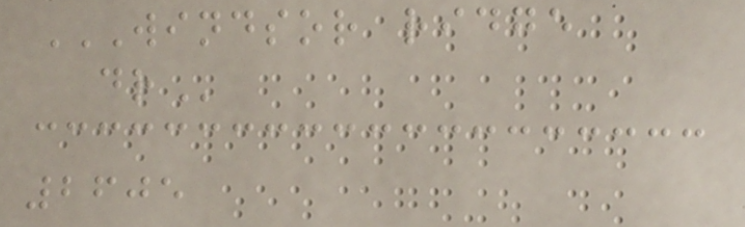WINDSOR RIDGE
DR
2605
